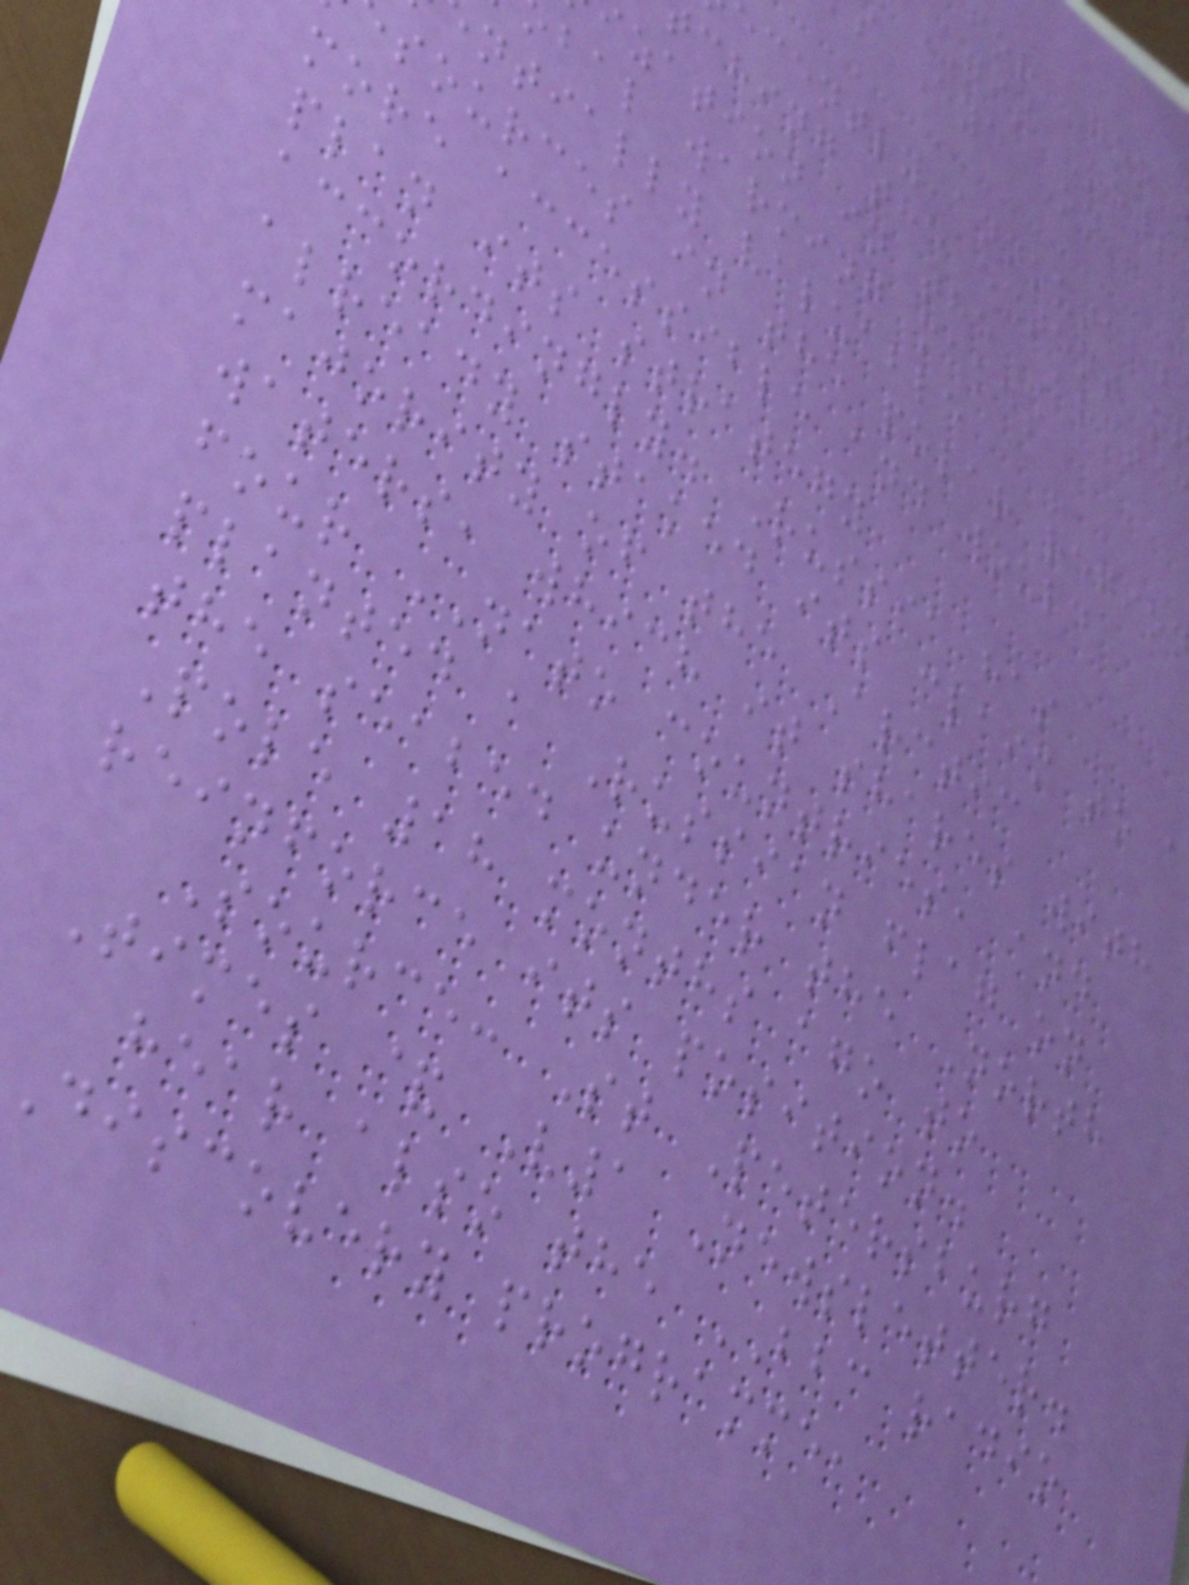for Geo
GIS News
s Eye On
ecently announced
ching the extent o
zation in the Arcti
bal warming makes
ntially valuable
sources in the polar region
more accessible and would
plan its strategy
accordingly. Russia has
already staked its claim to a
majority of the Arctic
waters, which it shares with
four NATO countries, and
planted a Russian flag on
the seabed under the North
Pole 18 months ago to
reinforce its position.
Source: St Petersburg
Times & V1 Newsletter.
hear also the BBC radio
Discovery programme,
